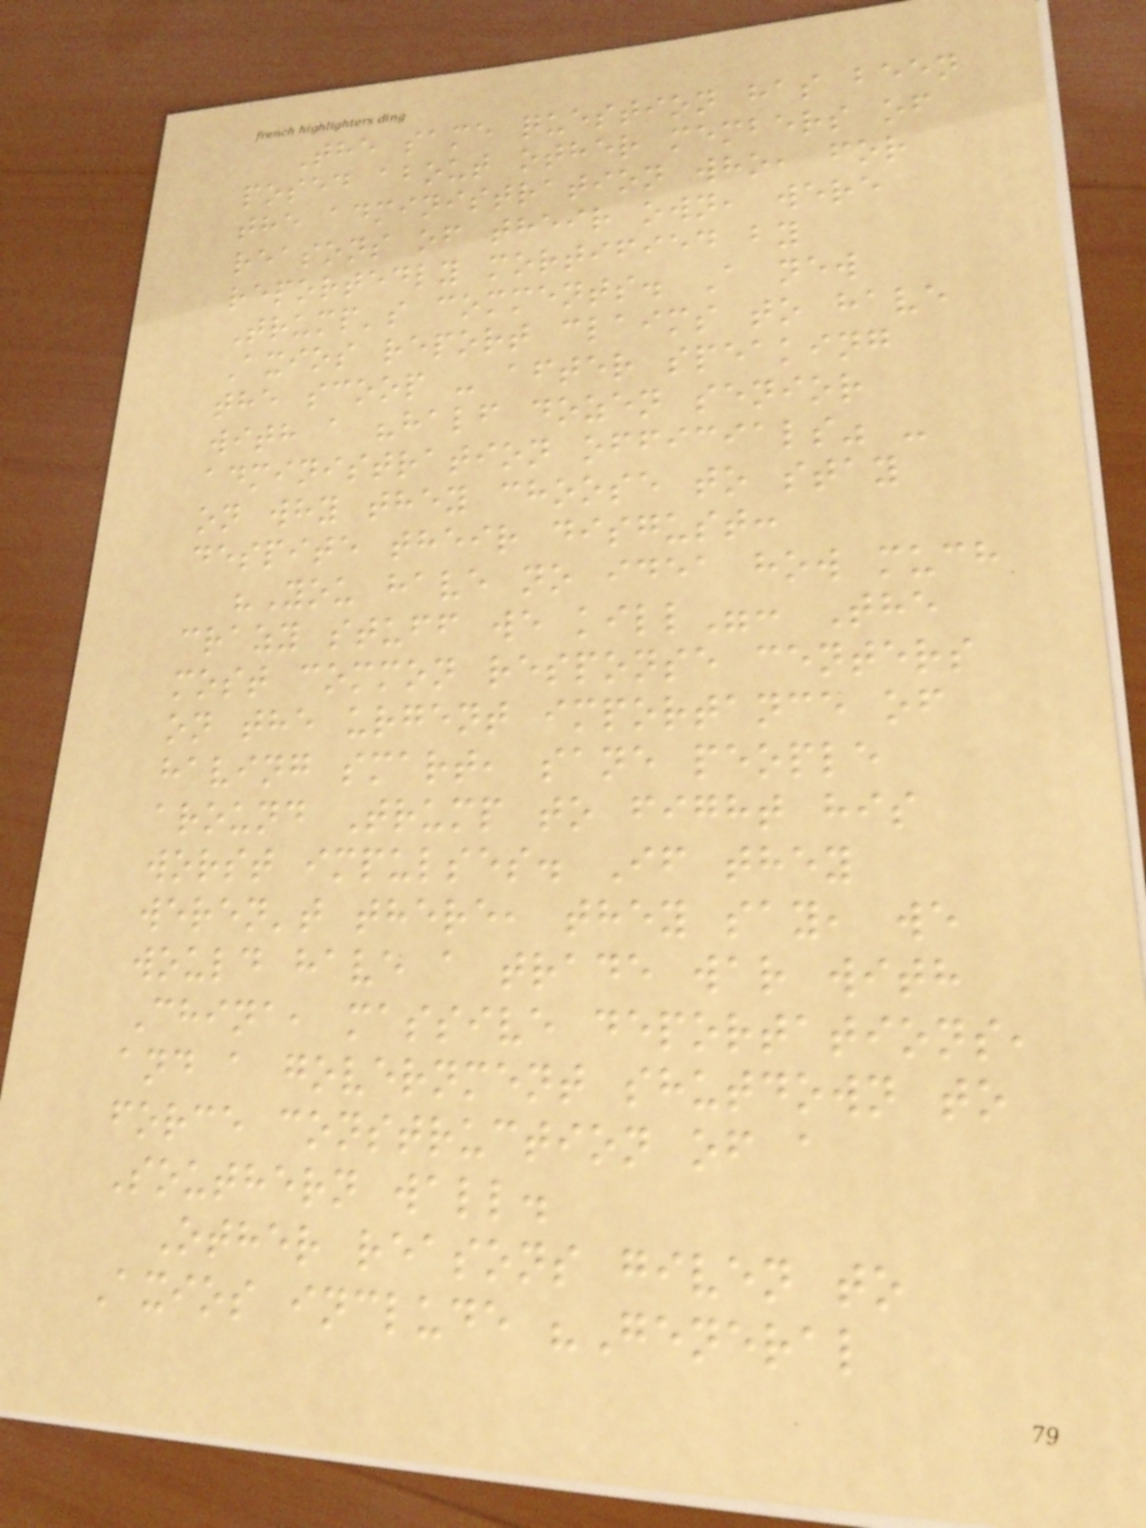The same question has been
posed about other members of
the administration who, for
reasons of their own, were
reportedly mortified by
Trump's comments. A new
Axios report claims to have
the scoop - after speaking
with a "half dozen senior
administration officials" -
on why they choose to stay
despite their disgust:
"You have no idea how much
crazy stuff we kill": The
most common response centers
on the urgent importance of
having smart, sane people
around Trump to fight his
worst impulses. If they
weren't there, they say, we
would have a trade war with
China, massive deportations,
and a government shutdown to
force construction of a
Southern wall.
Other reasons given to
Axios include "General
